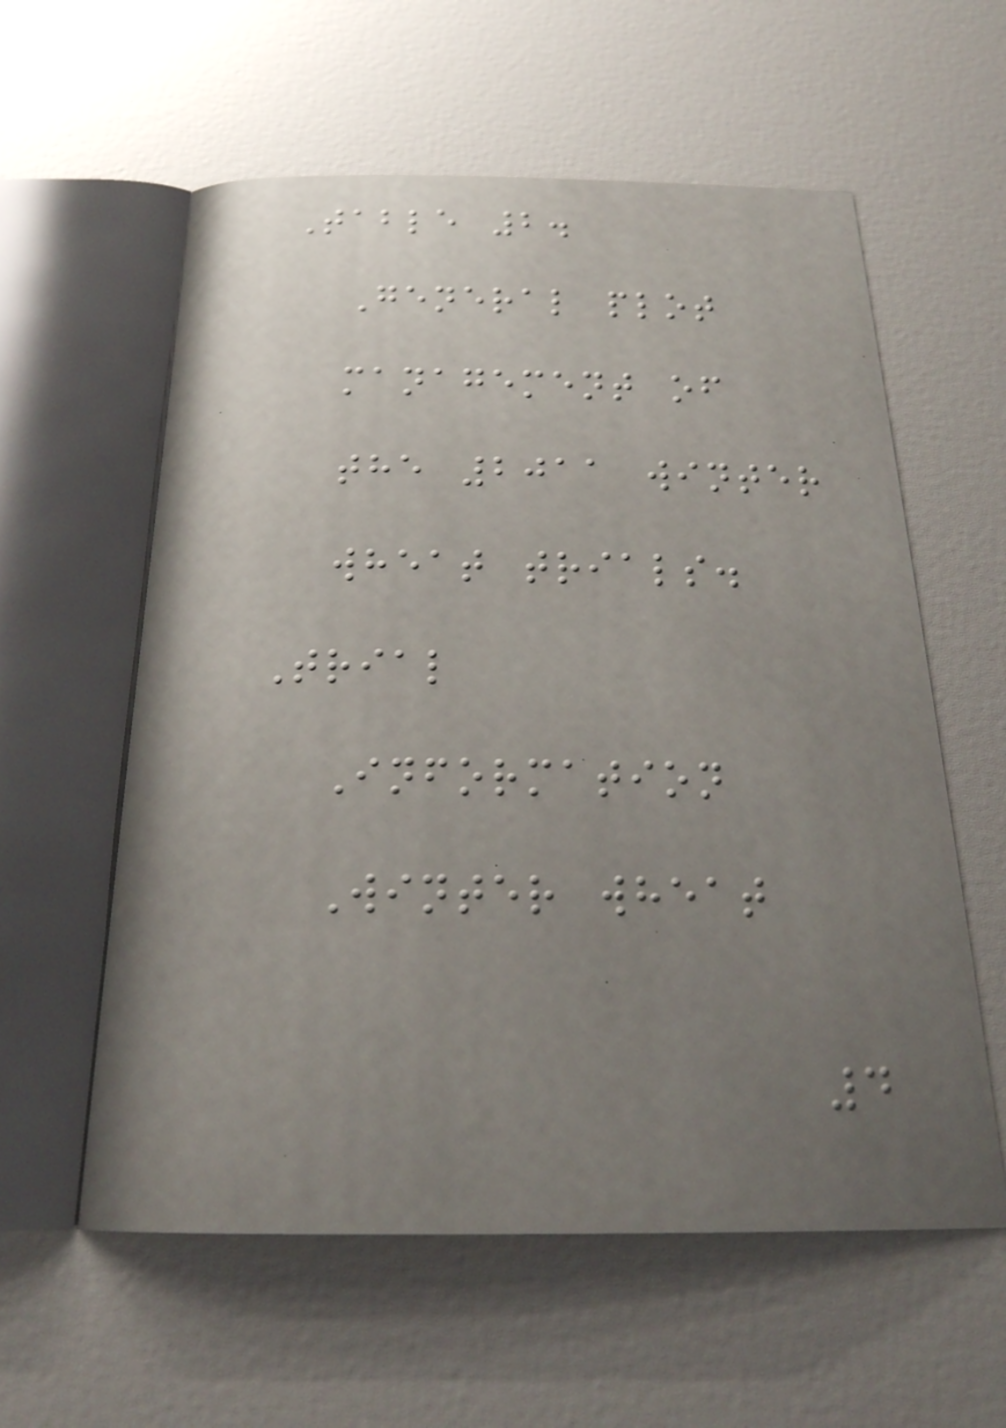Table 2.
General plot
management of
the 2011 winter
wheat trials.
Trial
Information
Winter wheat
4
